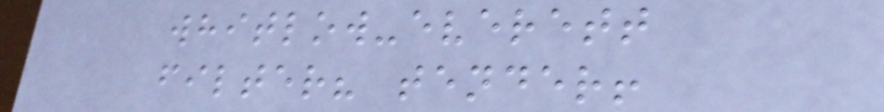whitlow-everett
filter? tender!
